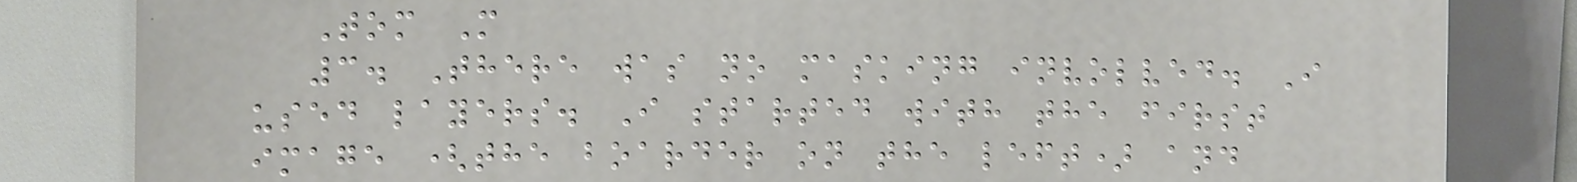Tom M
3. There was no masking involved. I
used layers. I started with the first
image (the boarder on the left) and
